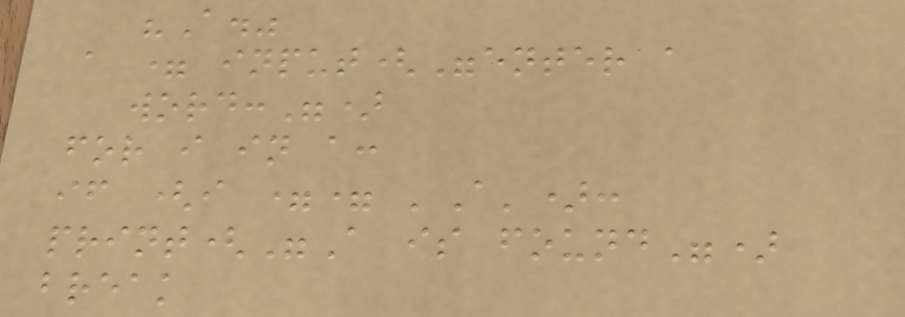"A."
a = input("enter a
word:")
for i in a:
if (i == 'A'):
print("A is found")
break
